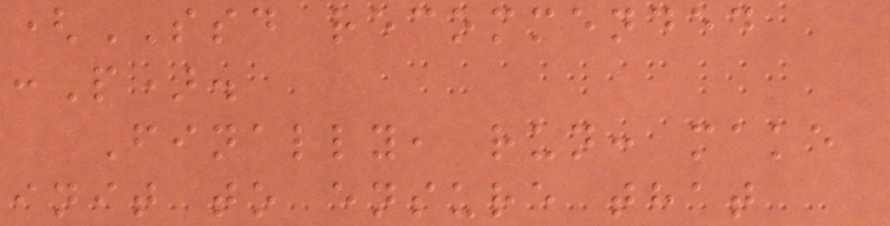(SSD recommended
:P).
Finally, run: make
init to ensure that
